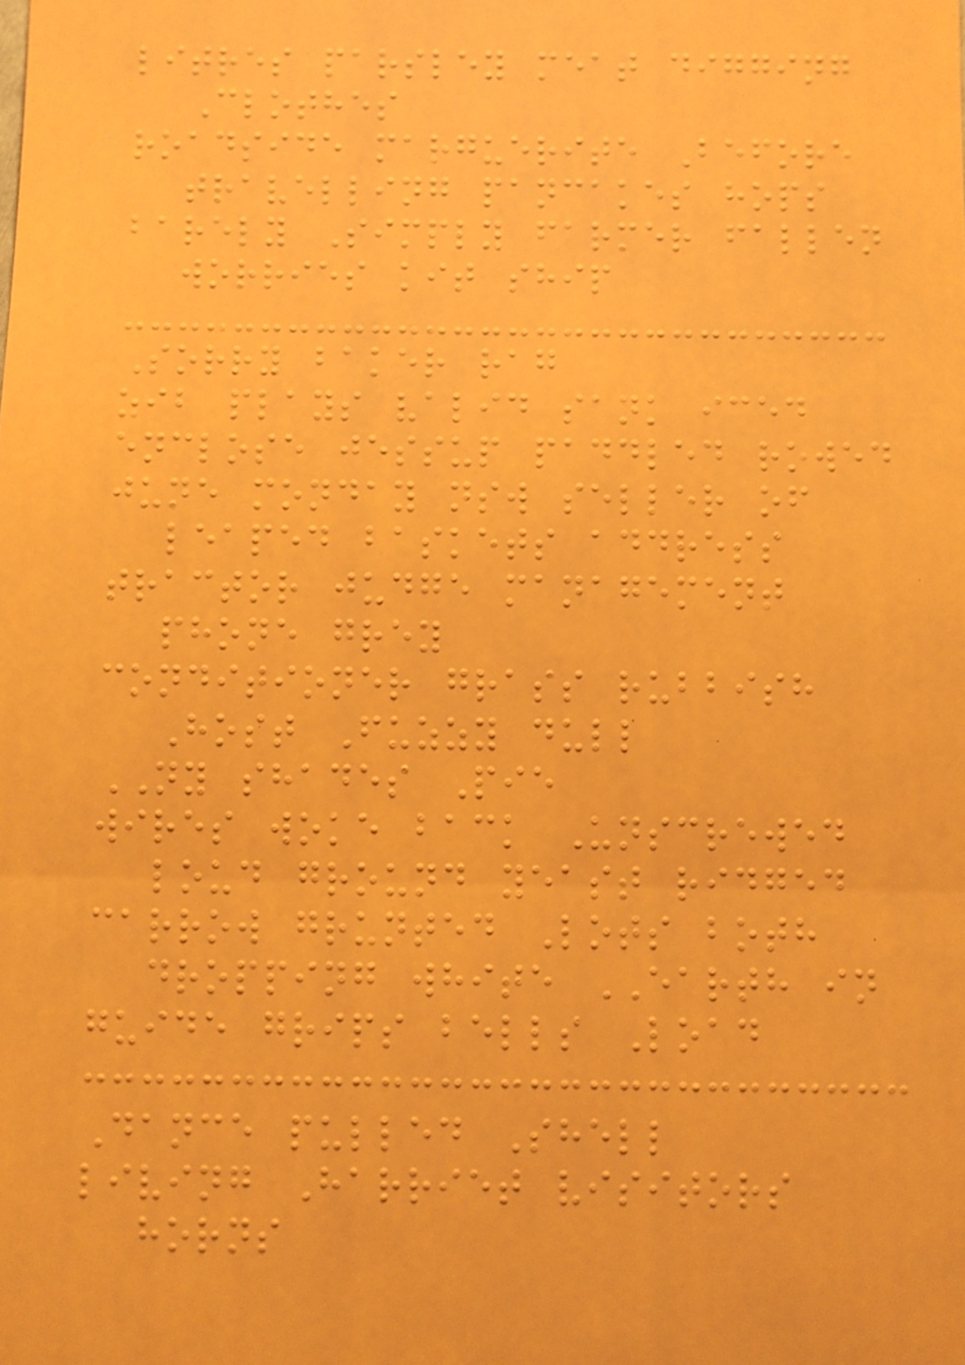litres parsley meat digging
Clothes
roadside marguerite Before
travelling pancakes hops
barely Simply farmer fallen
worries kit ship
Sorry baker rag
zib plays valid sank iced
enclose jessup paddled rowed
june monday nsw seller of
leaped baskets address
tractor judge management
phone grey
conditioner grass rubbish
Host Fuzzy dull
NY shades Pie
wires woke back Unscrewed
loud ground yeast ridged
carrow grunted Lots both
dropping white EARTH in
guide grips bells Load
Dance pulled Shell
living Harriet visitors
horns
